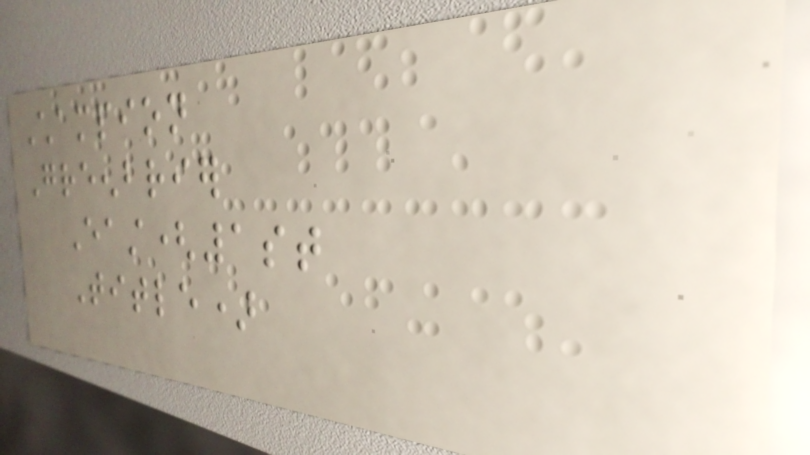Champion
Greenbrier
East(1st
Title)
